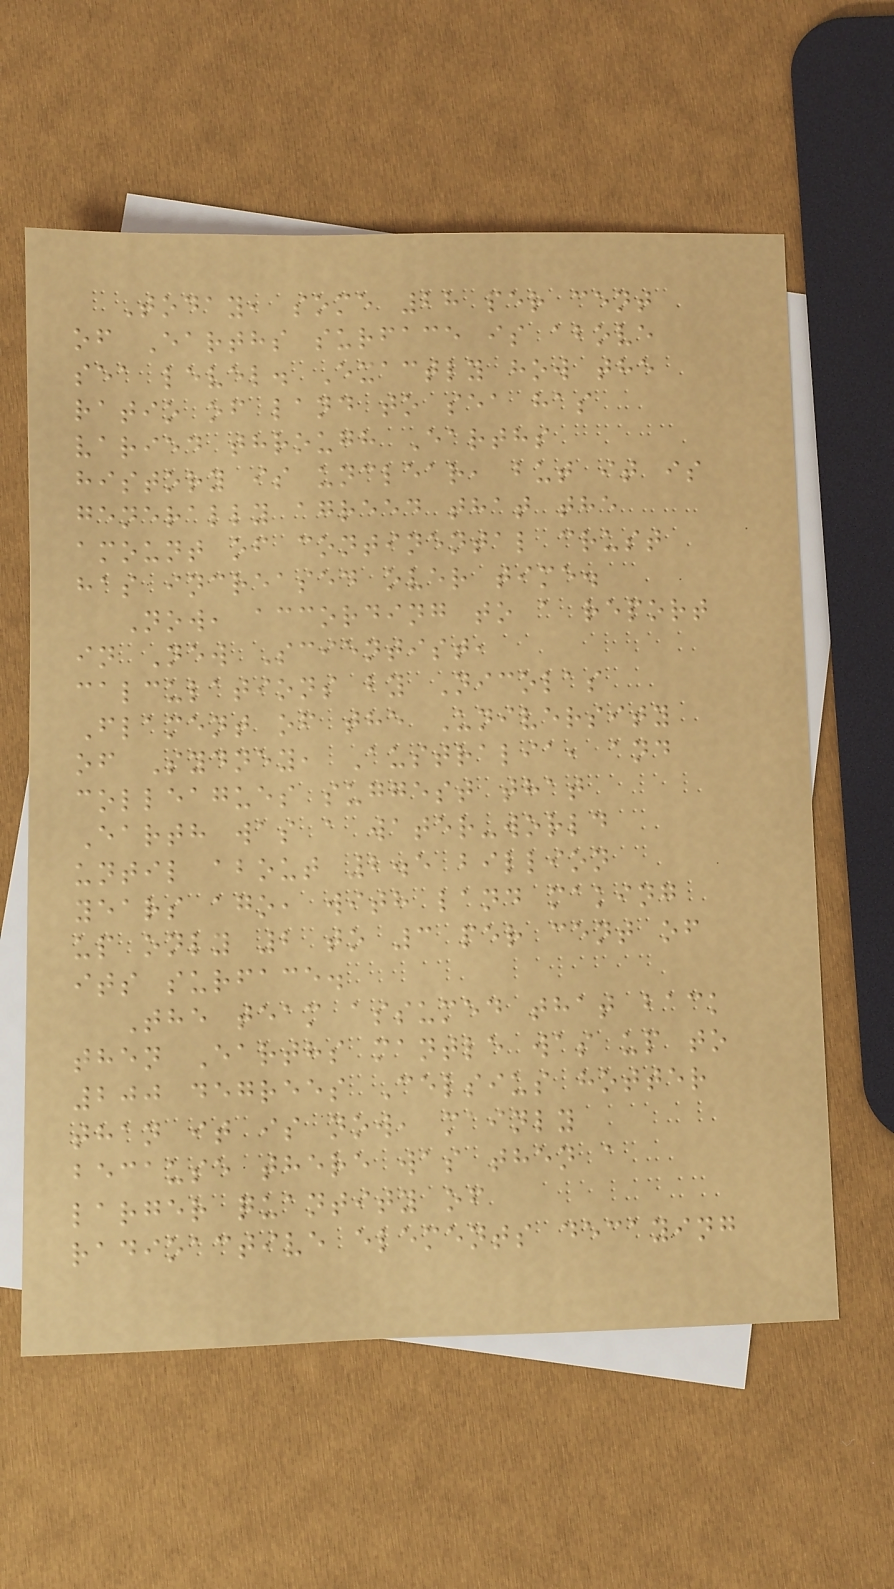Today, some 28 per cent
of Earths surface is above
sea level. Exactly how the
ratio of land to sea has
varied through Earths
history is unclear, but it is
generally agreed that the
amount of continental crust
has increased over time.
Now, according to a report
in New Scientist,
calculations by Nicolas
Flament of the University
of Sydney, Australia, and
colleagues suggest that
Earth was a water-world
until about 2.5 billion
years ago, with land making
up only 2 to 3 per cent of
its surface.
The team assumed that back
then Earths mantle was up to
200 degrees Celsius hotter
than it is now, mainly
because there was then a
larger quantity of
radioactive elements decaying
